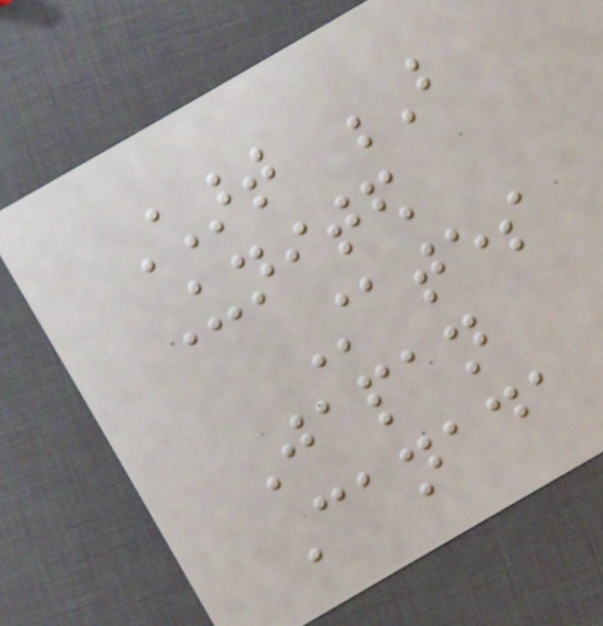Chart B
United
States
Japan
Canada
